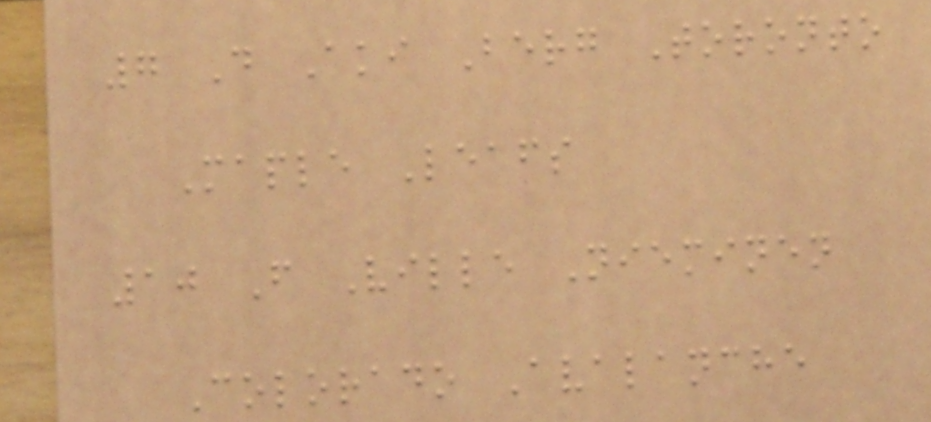7 D Aki Berg Toronto
Maple Leafs
10 F Ville Nieminen
Colorado Avalanche
